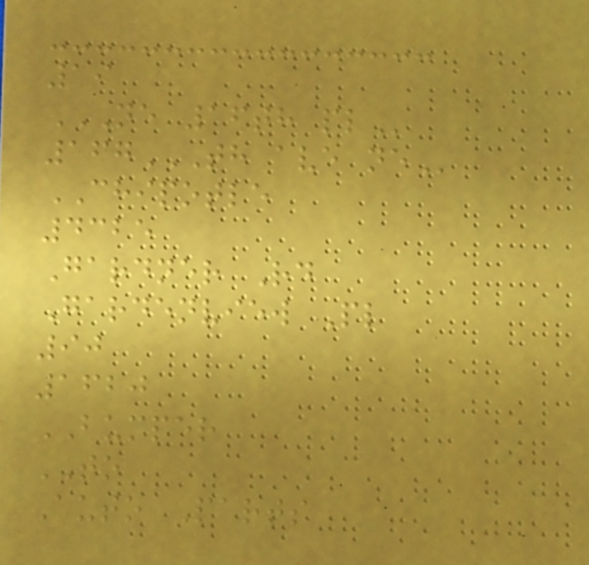19
NE 16TH PL
167TH AVE NE
CHIPOTLE
4325
Gardner Rd
Gardenview Pl
90
1620
BUMPER
TO
Auto Parts
